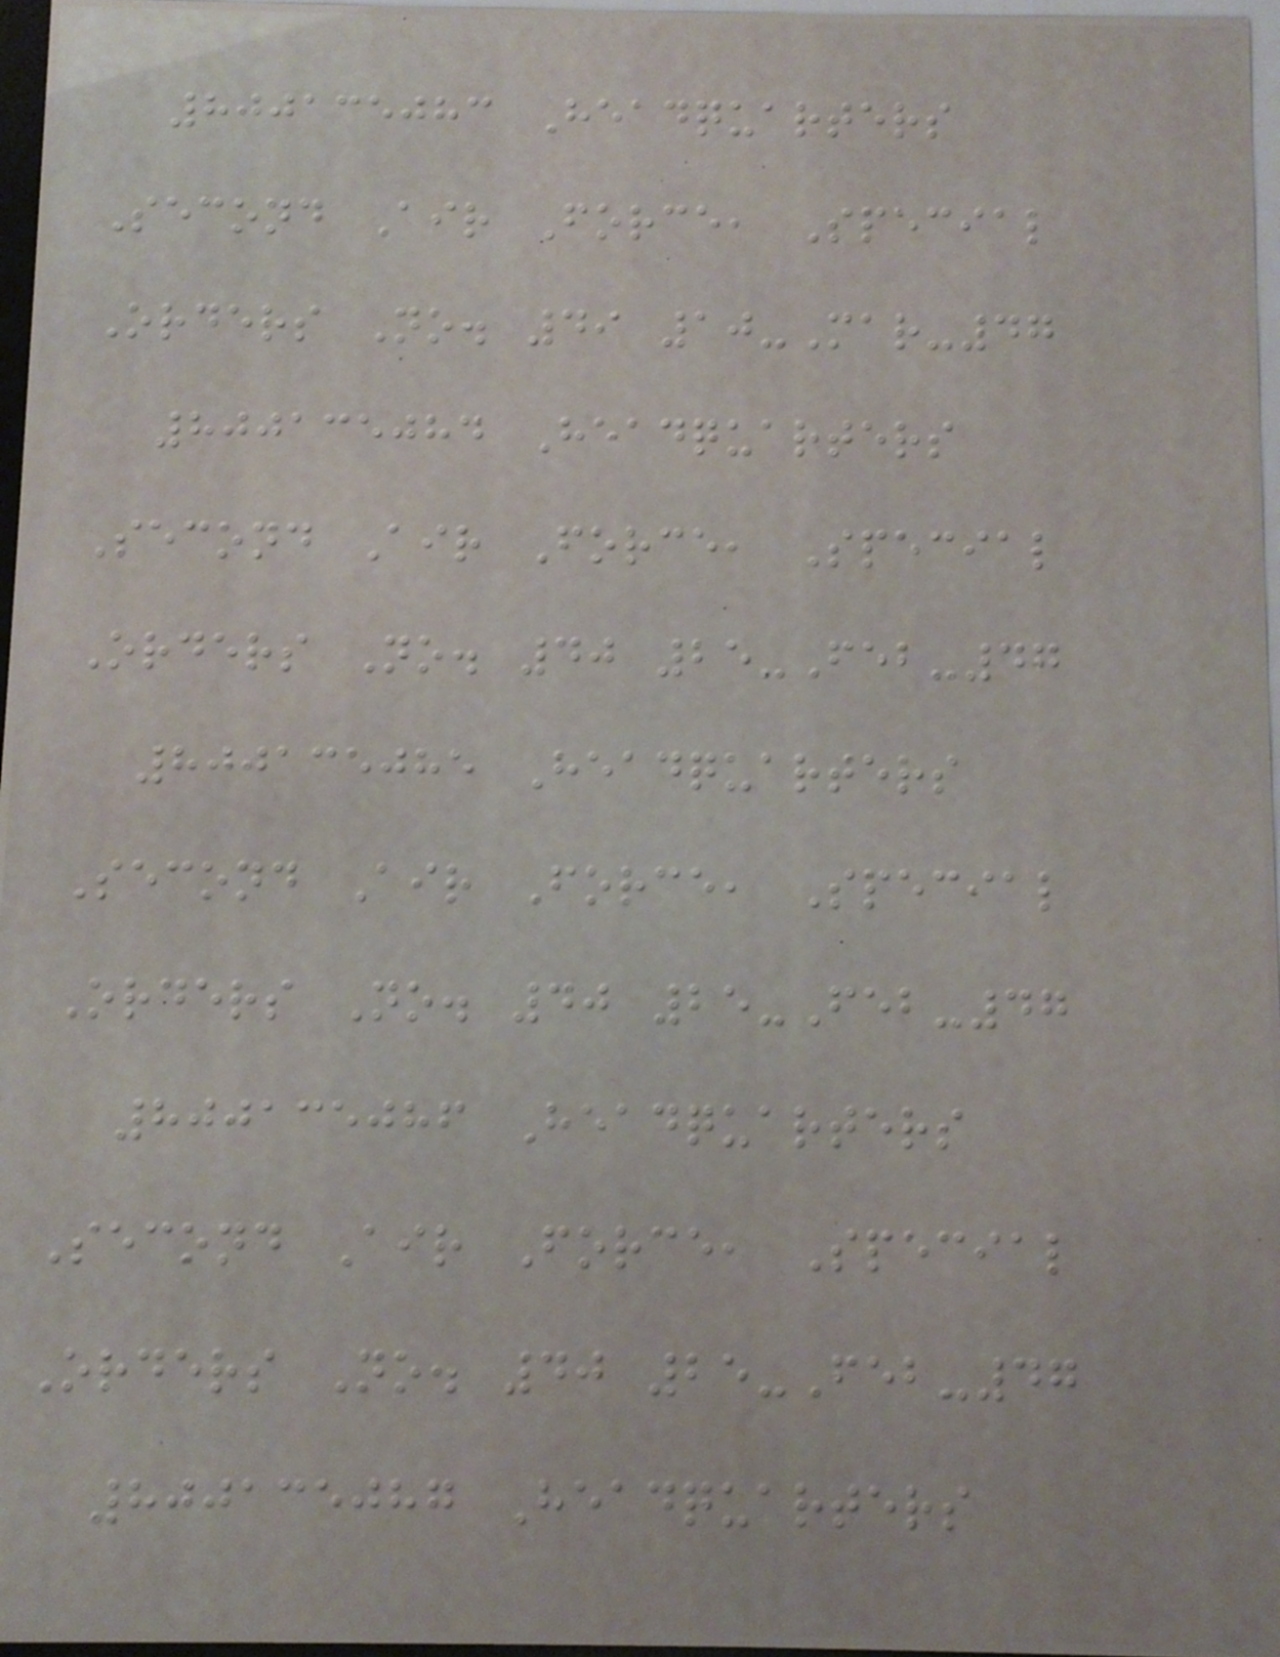800135083 Headquarters
Second Air Force, Special
Orders No. 49 10-Mar-47
800135084 Headquarters
Second Air Force, Special
Orders No. 40 25-Feb-47
800135085 Headquarters
Second Air Force, Special
Orders No. 40 25-Feb-47
800135086 Headquarters
Second Air Force, Special
Orders No. 40 25-Feb-47
800135087 Headquarters
